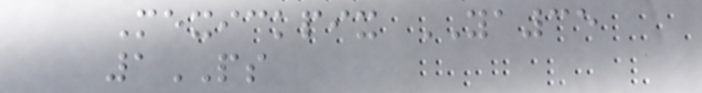Mexickpix YA35
1PS
